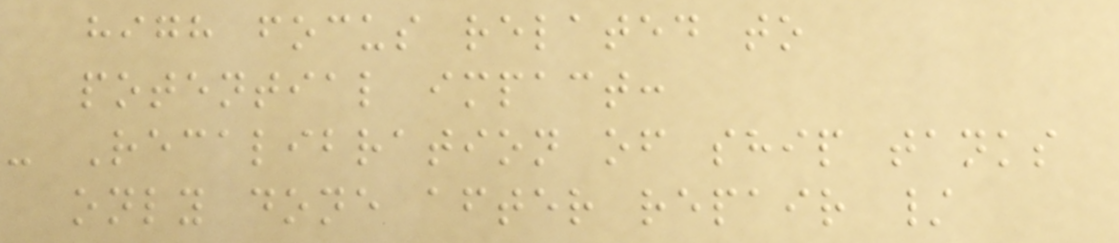high focus related to
potential impact:
- Recalibration of ship tanks
only done after repair /
